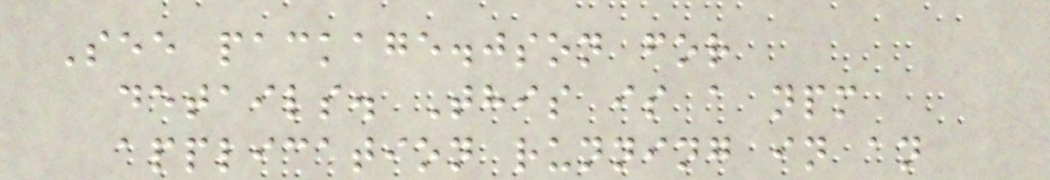See package.json for
details. This is a npm
application running in an
